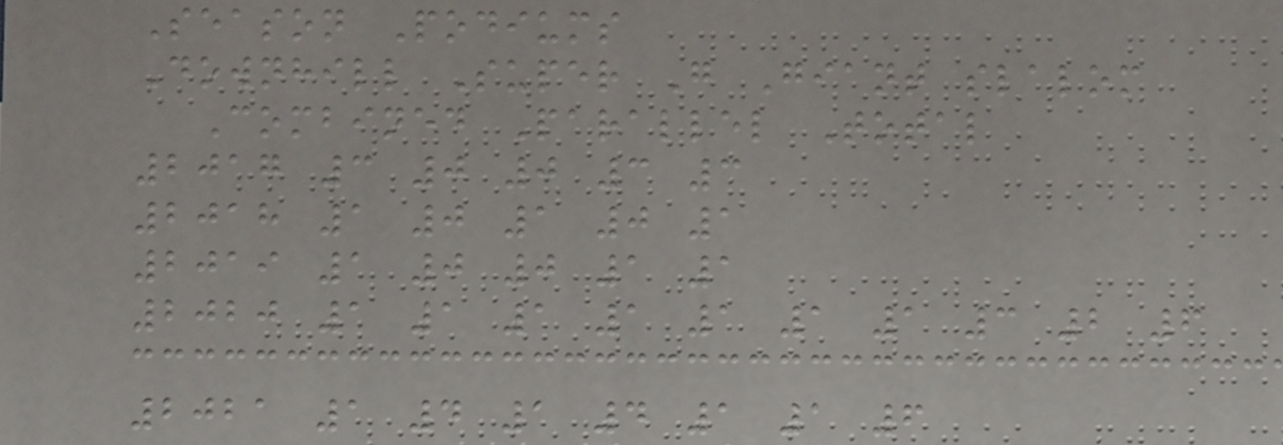Season Podiums
Downhill Super G Giant slalom
Combined Parallel Total
2017 3 0 0 3 3
2018 1 0 1 0 1
2019 1 0 0 1 1
2020 1 1 1 1 1 1 1 3 2 6
2021 1 4 1 4 1 1 6
